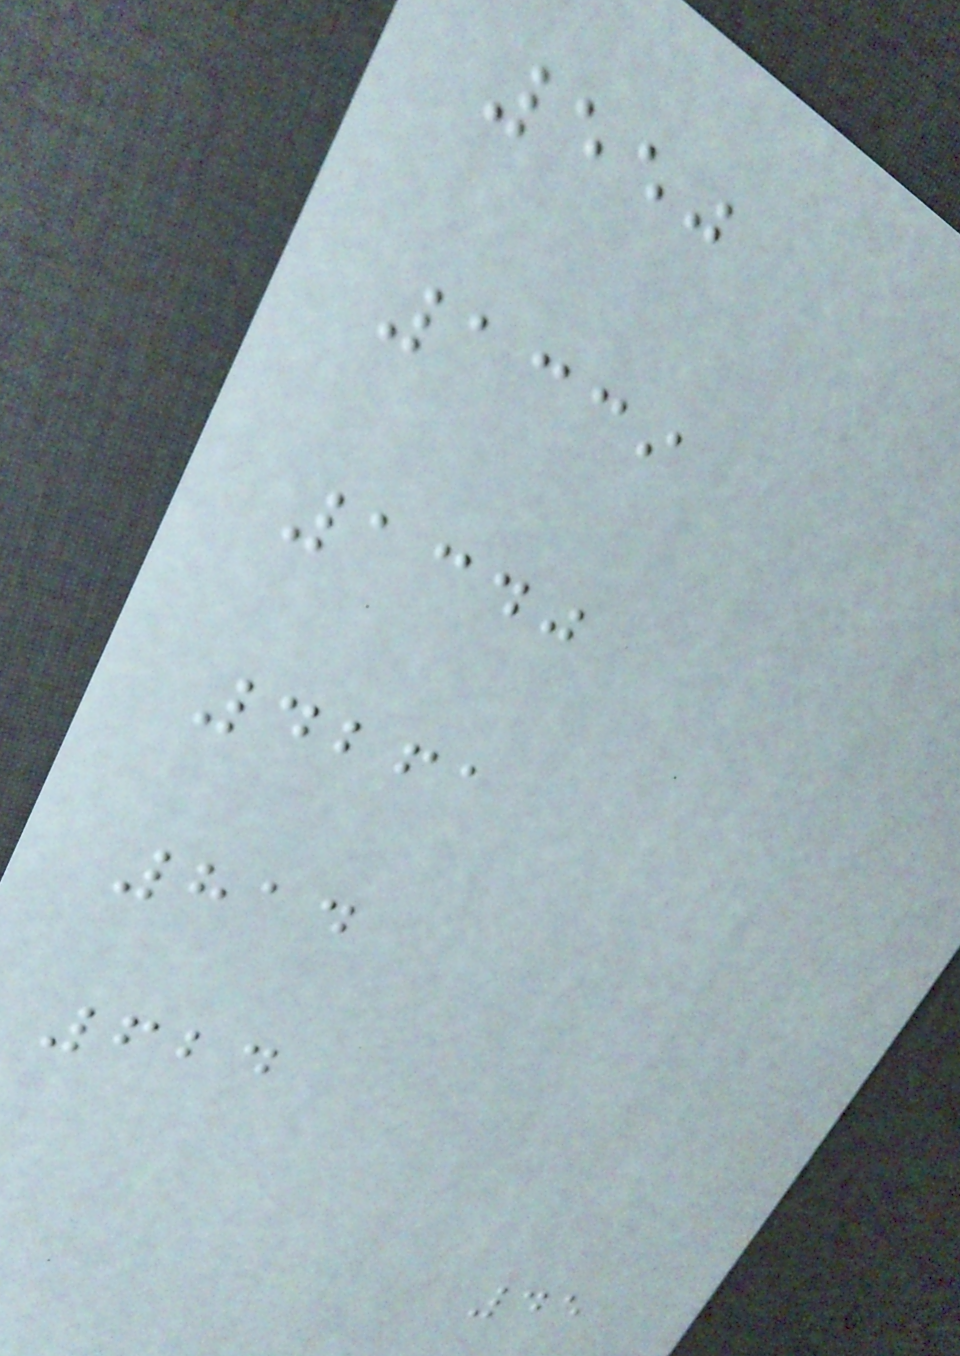550
1339
1340
4261
814
624
45
